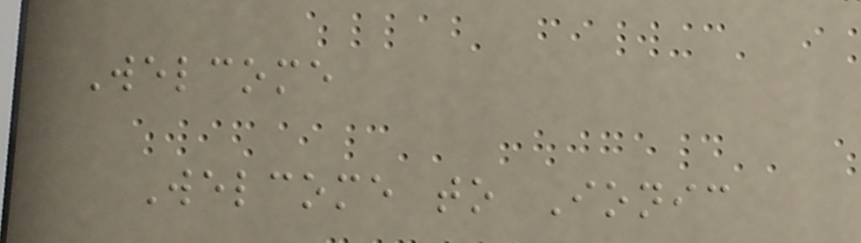Welcome
Welcome to Ionic
